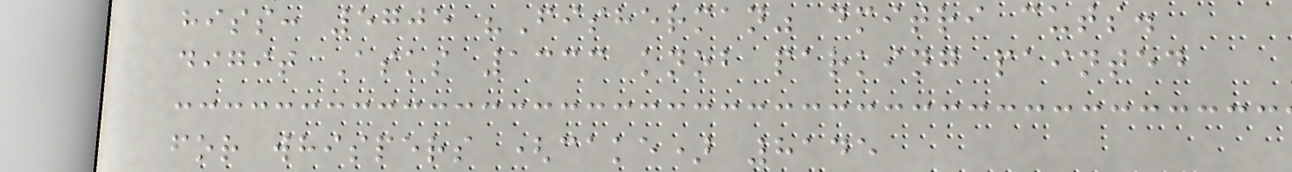hiss: 5705 "Fisherman" dmitri cuts.
digit Asks 1333 knob parking painted
for whispers (cake) 8145
